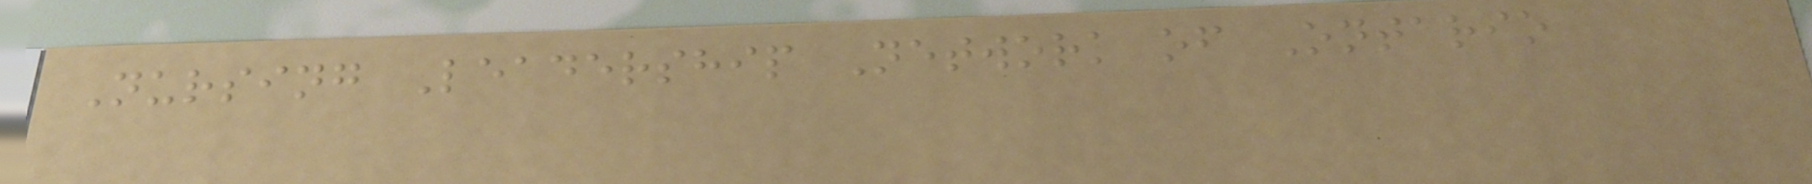Nursing Leadership Network of Ontario
